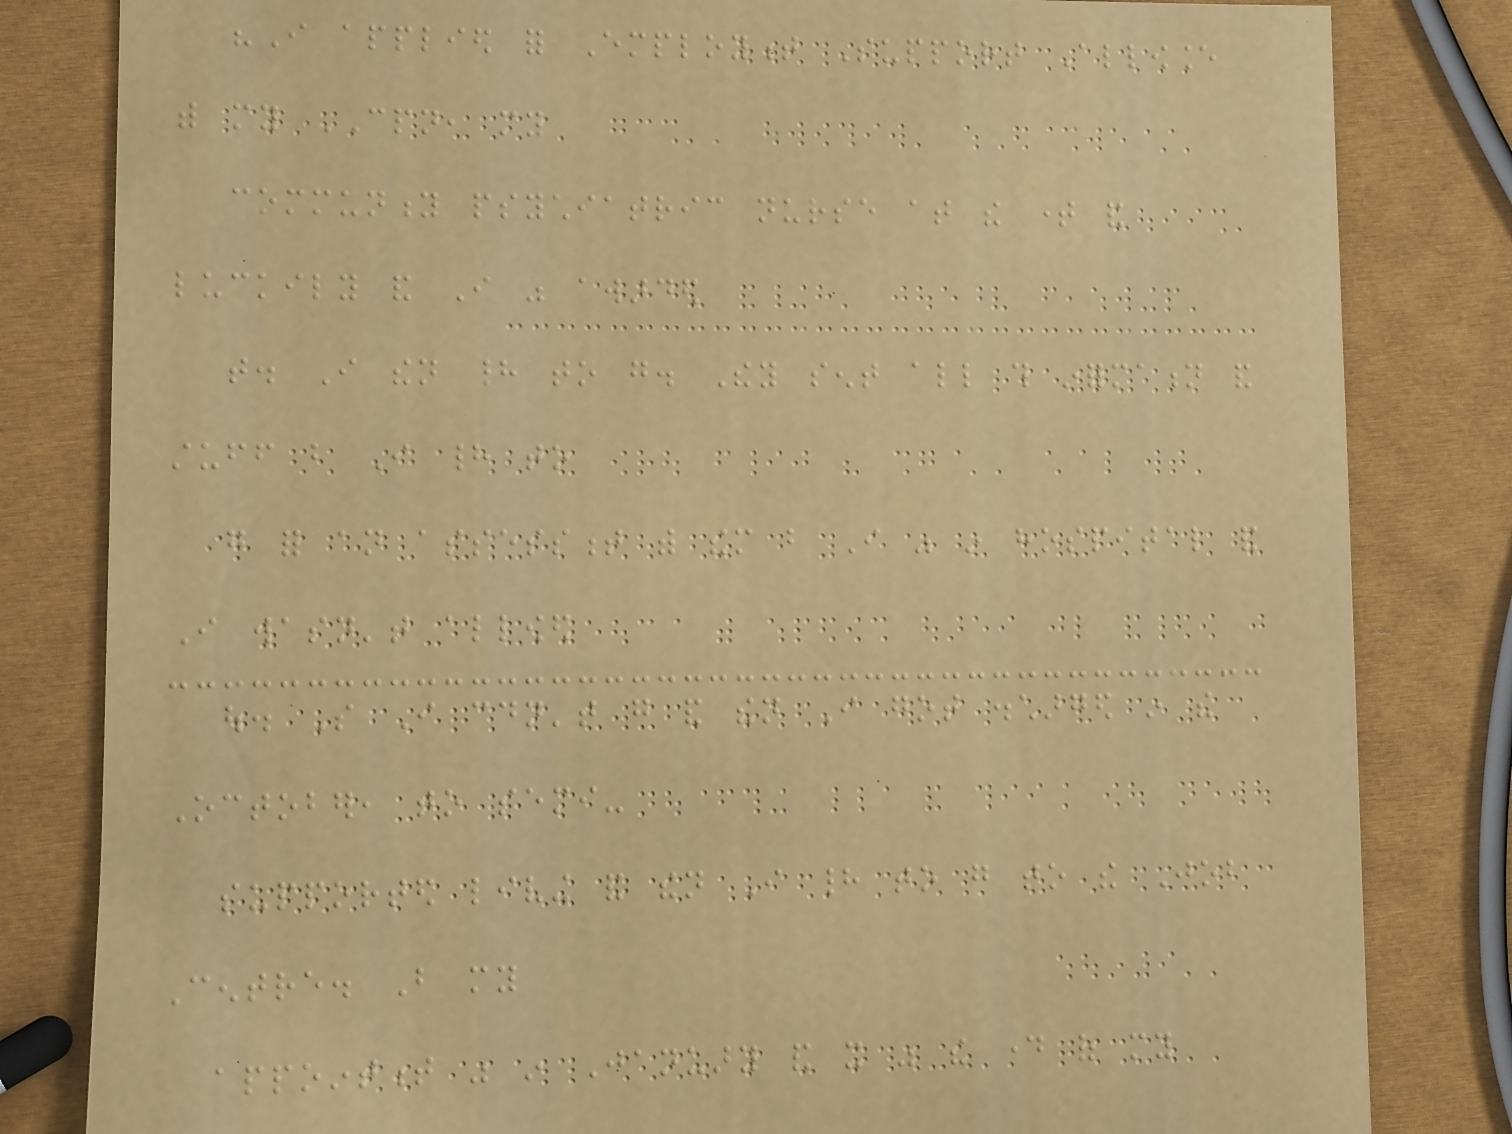"I applied for Employment Support Allowance
with my CPN, my
community psychiatric nurse at the time and
luckily and I was awarded
that. I then had to go. They sent all this information and
stuff but I had to
go for an assessment with them but I was in hospital and
I wasn't allowed
out. So I couldn't go and then I got discharged in the
October, to semi-
supported living and then I had to go to the Job
Centre. But my
appointment was in January and it was the day of my
